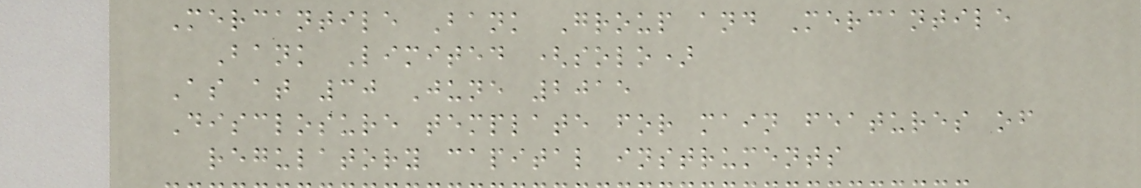Mercantile Bank Group and Mercantile
Bank Limited (solo)
As at 30 June 2015
Disclosure template for main features of
regulatory capital instruments
